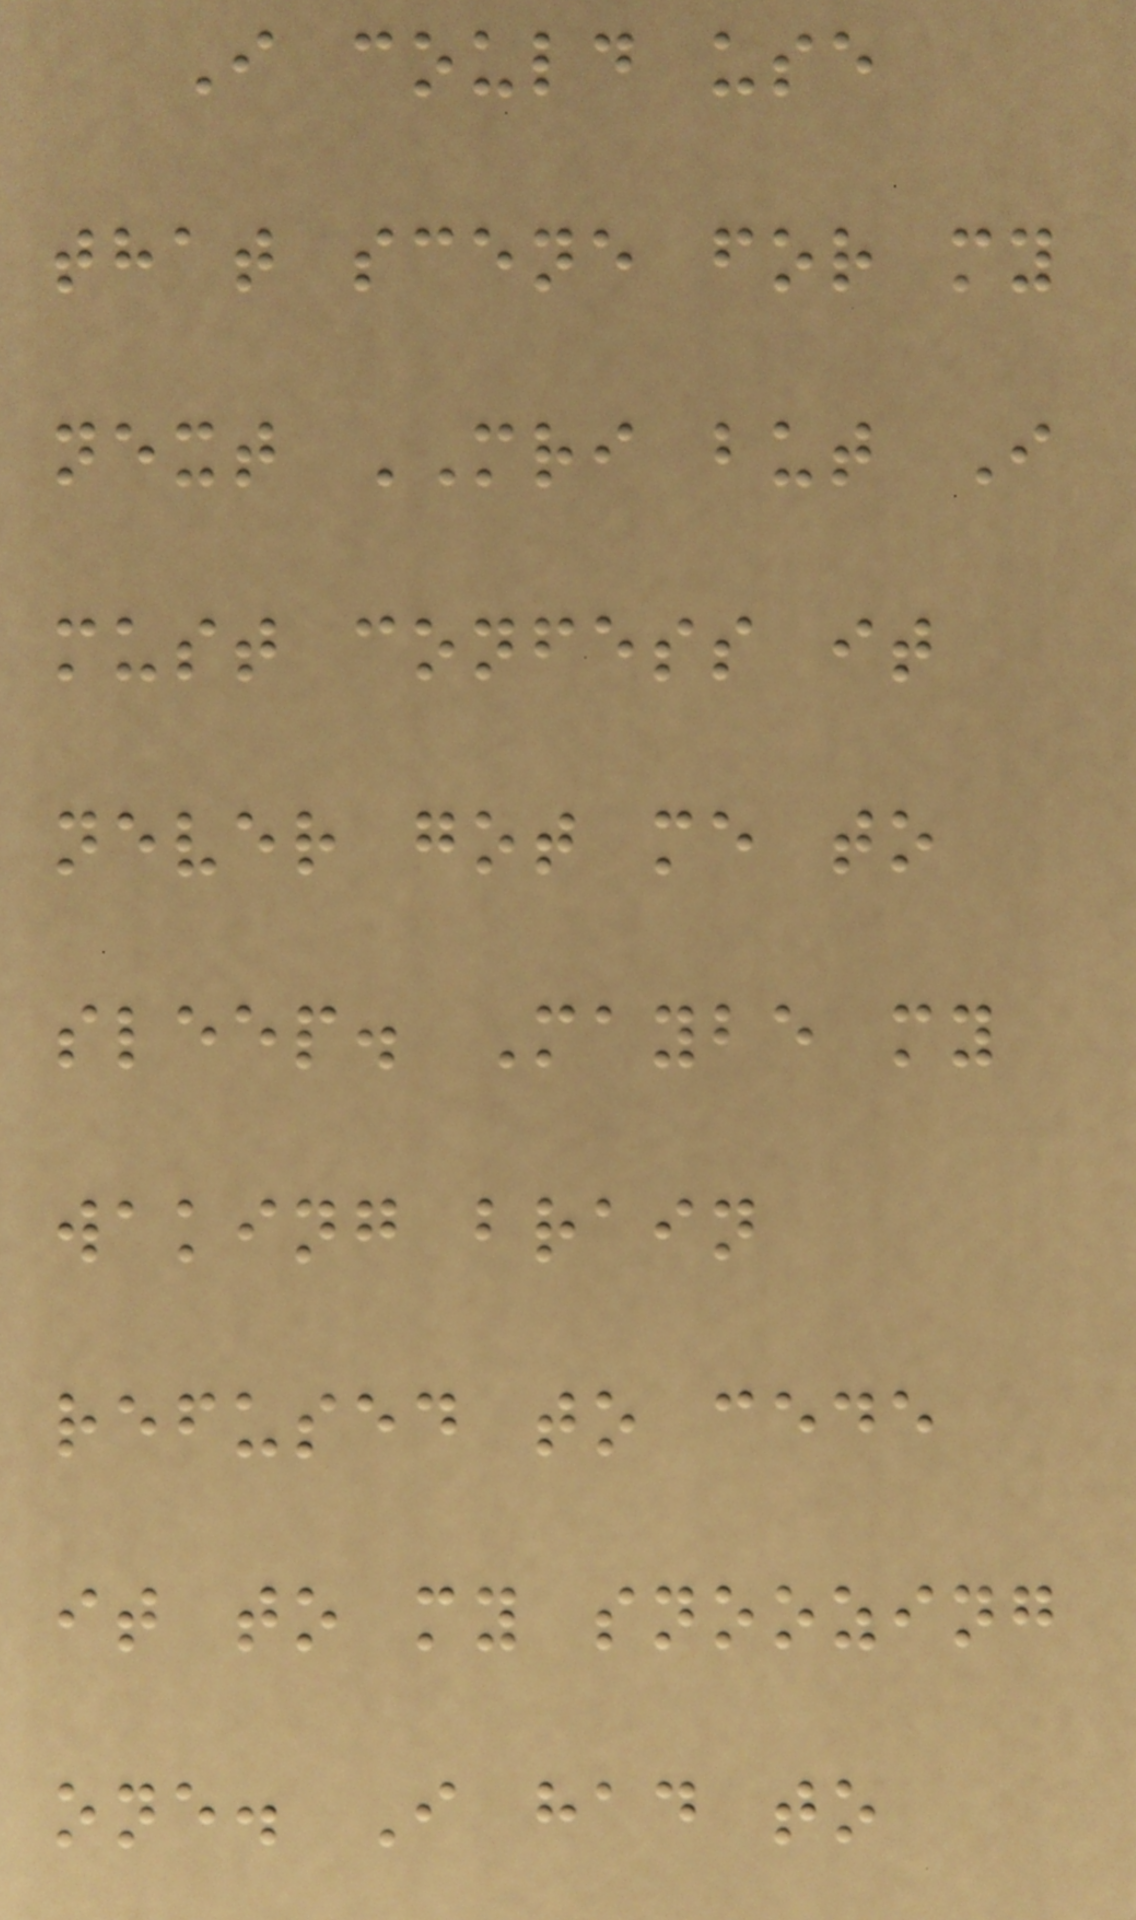I could use
that scene for my
next MRI but I
must confess it
never got me to
sleep. Maybe my
waking brain
refused to cede
it to my snoozing
one. I had to
